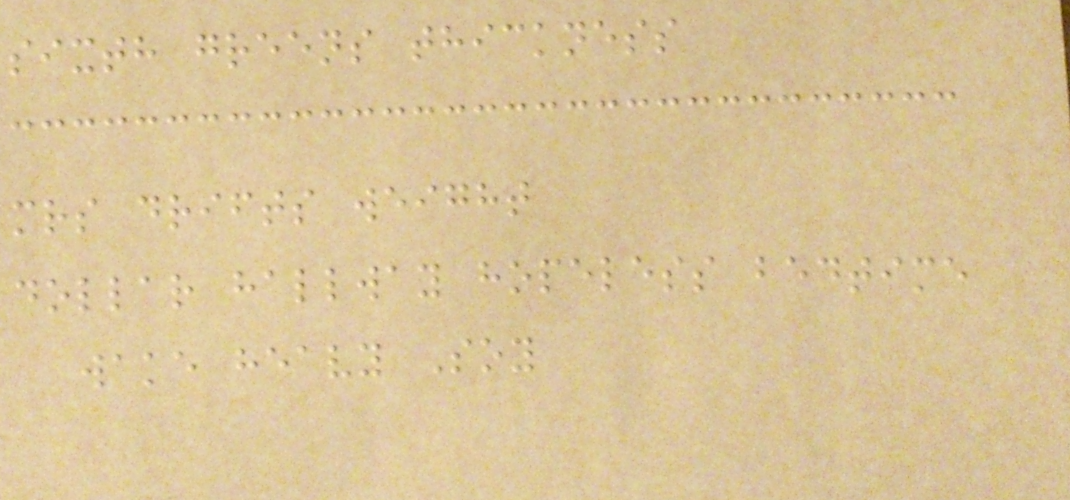sixth greens thickness
mrs drifts weight
dollar hallway hopeless bedtime
wake heavy Soy
